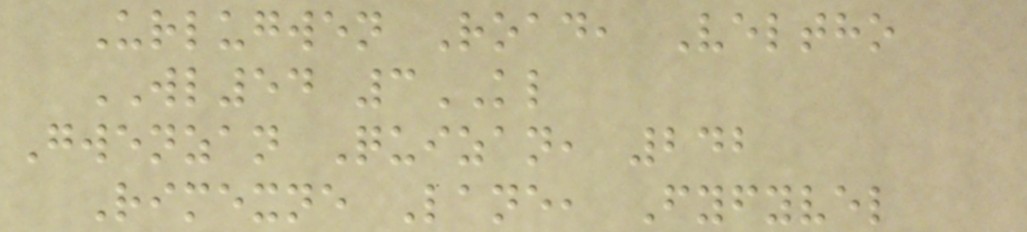Urlugwen Road, Veltho
WL54 3KL
Gwenzan Quizan, 242
Rimexne Lane, Fyfyvel
